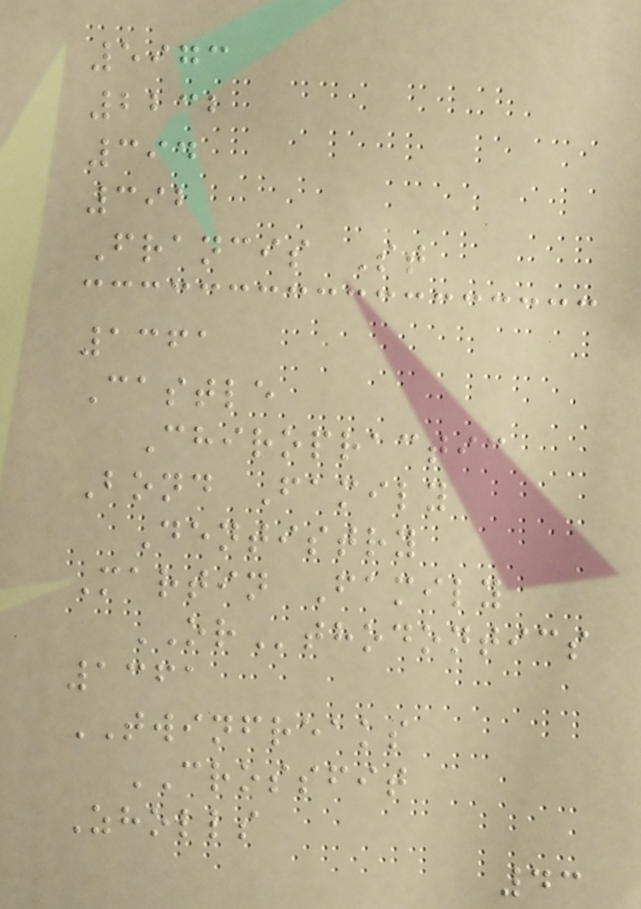5973
2232
394
392
Francis St
1361
Castle
Chiropractic
Bond Family
Dentistry
Martin Family
ORthodontics
1361
TWINFREAKS
CROSSFIT
Zholls
43
